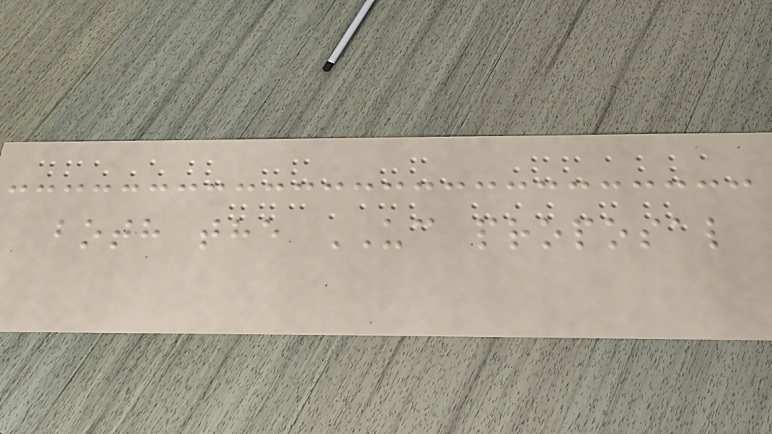both the UC proposal
